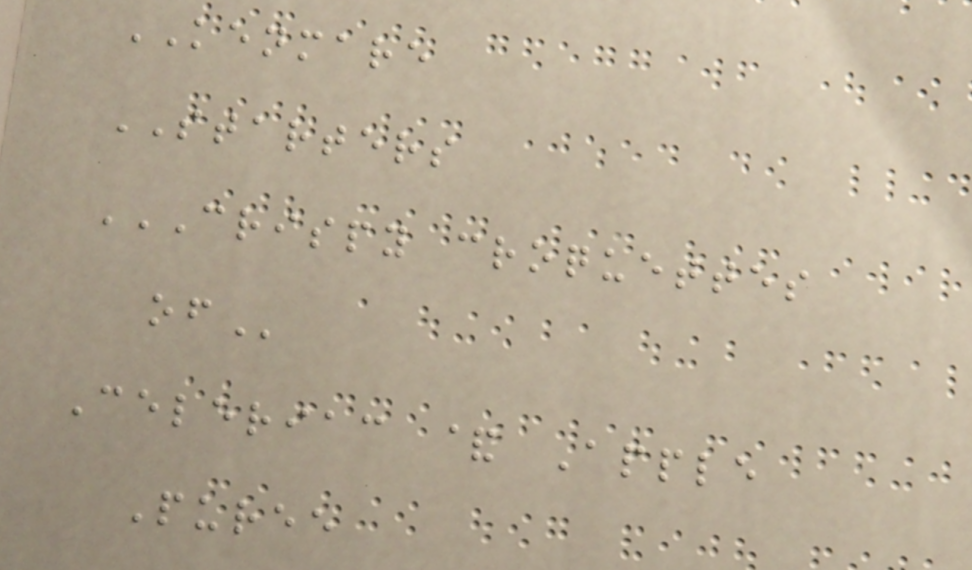KENMARE
STARTERS
CRISPY CROQUETTES
OF
Celeriac & Apple
Puree
